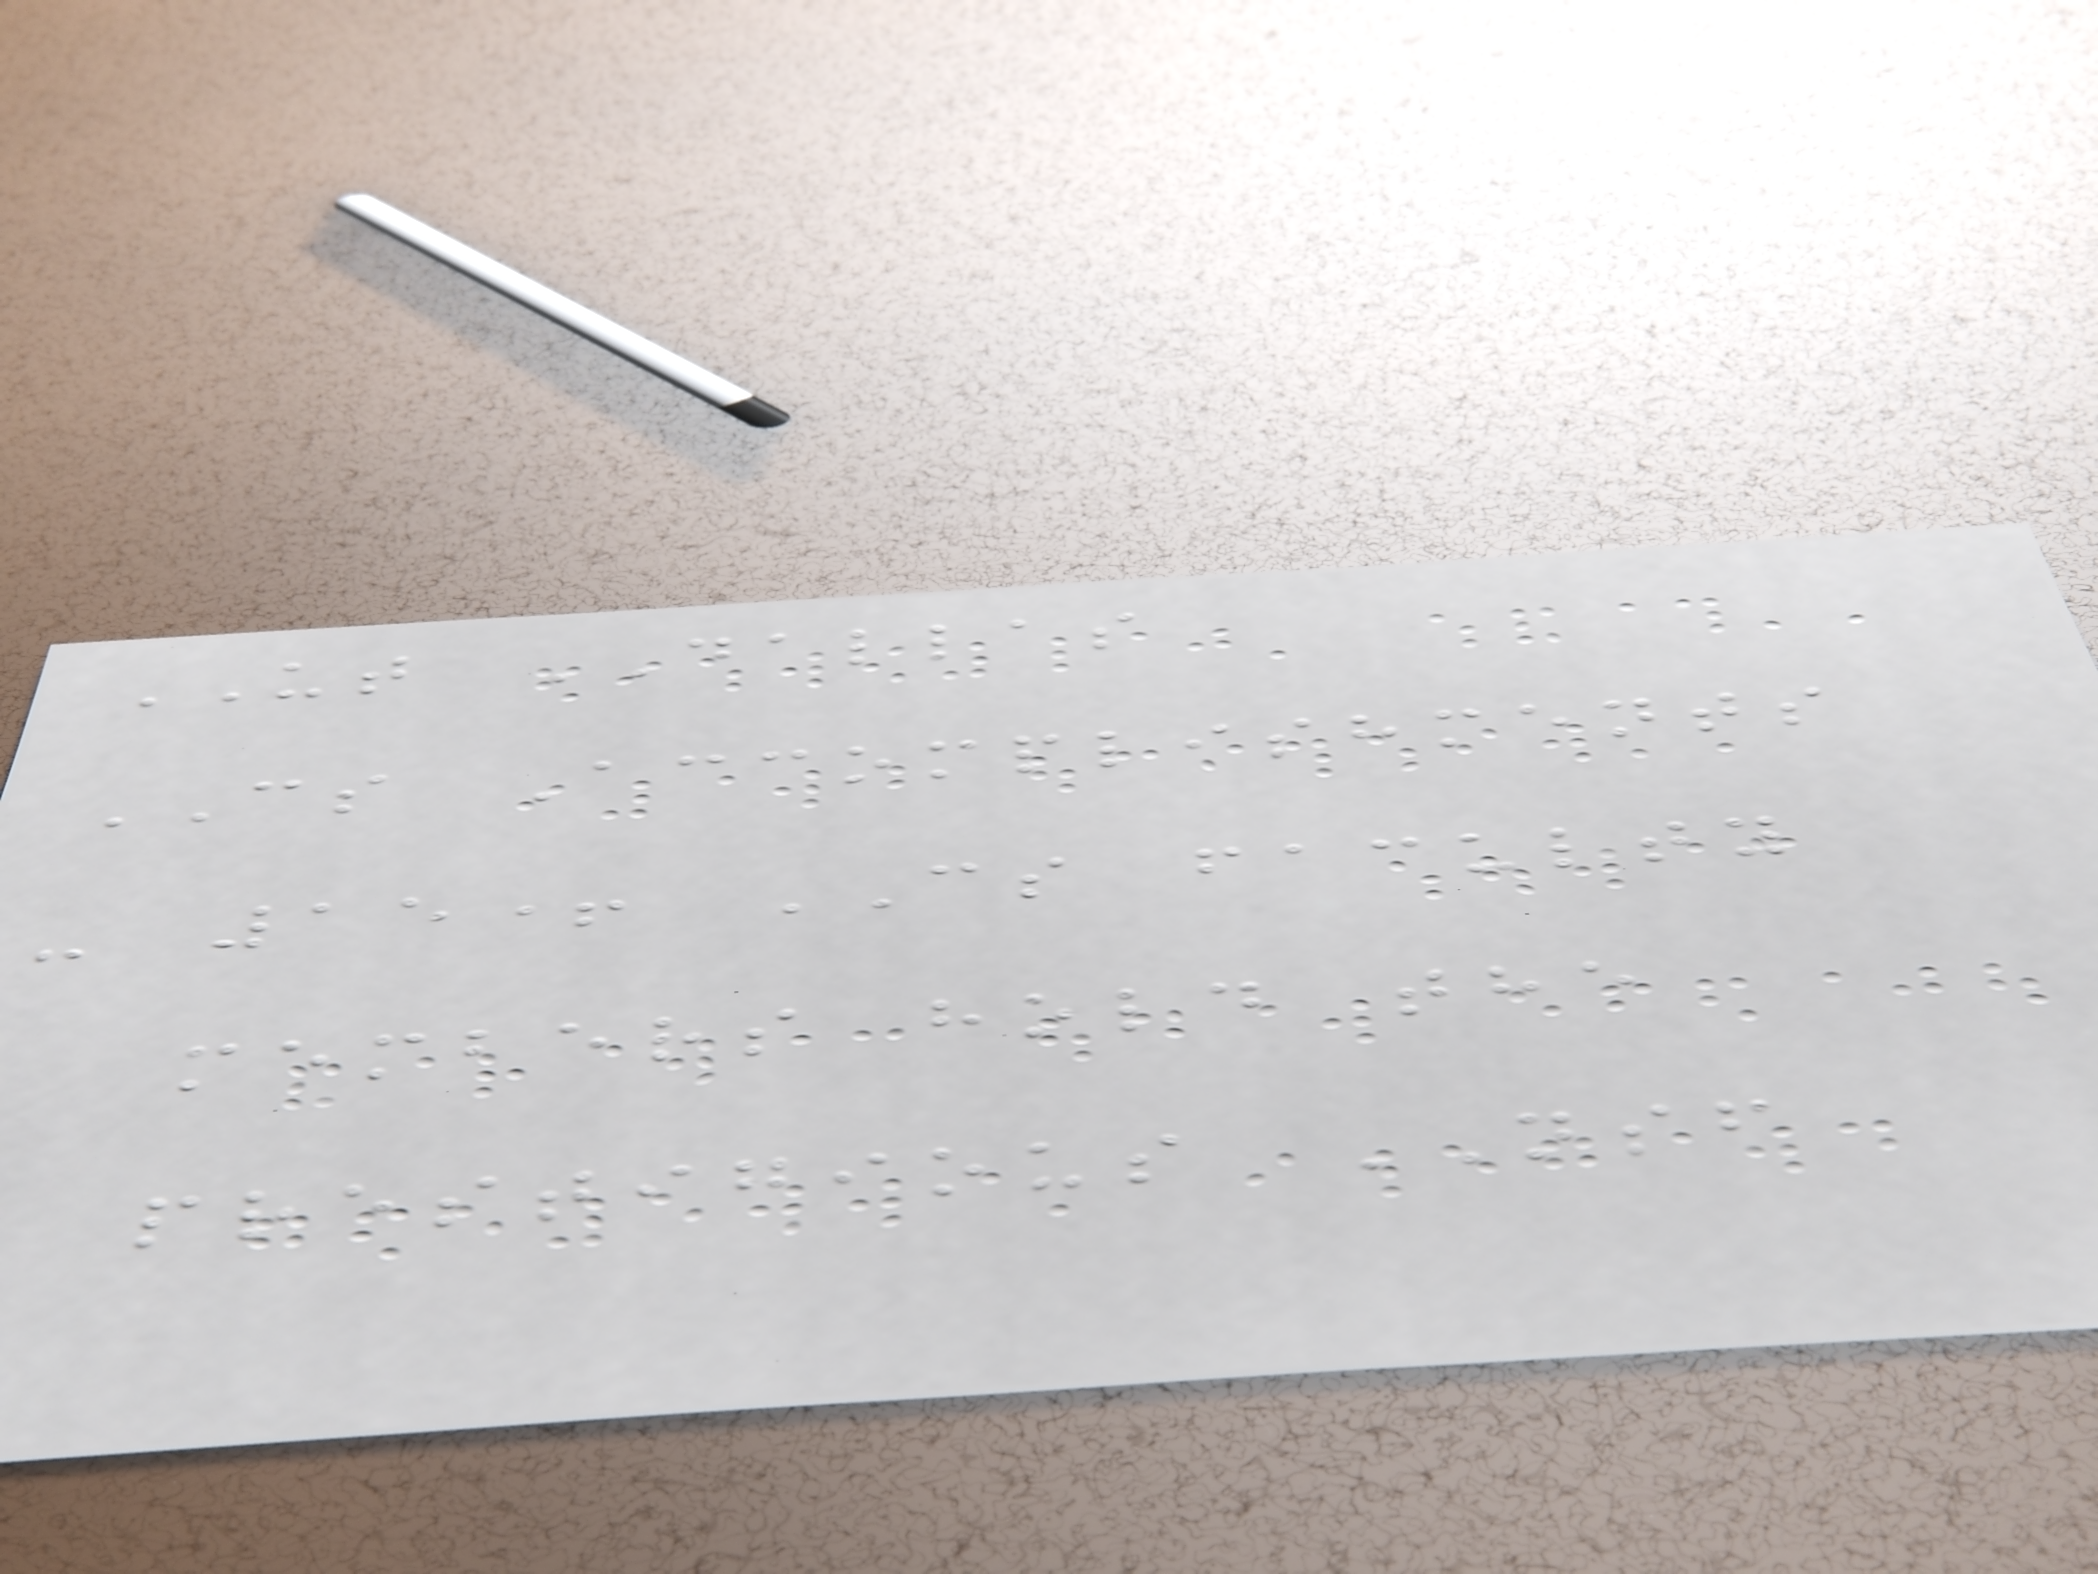UT DALLAS
CS Accomplishments
- 15+ CS faculty
members hold the
prestigious NSF
